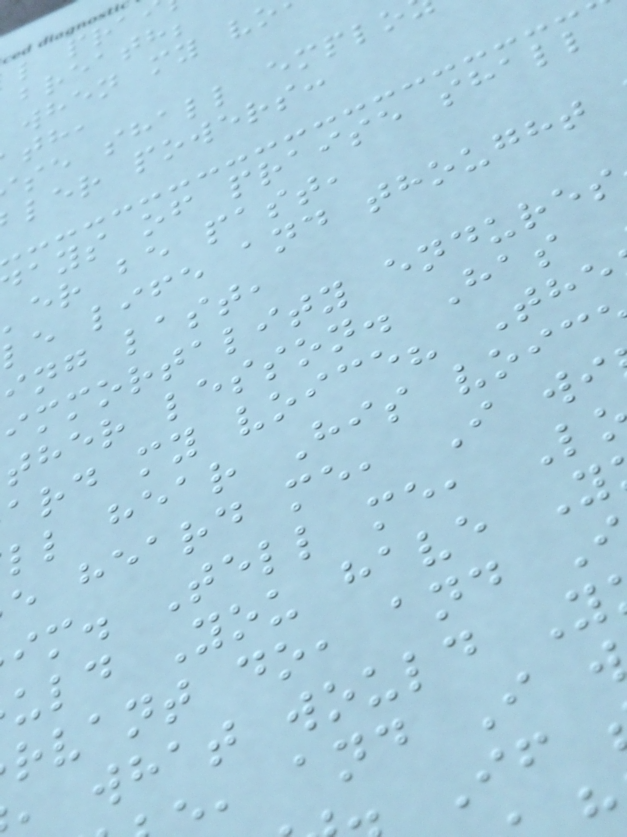breath;
when my vo
se shall emplo
ler powers:
ays of praise shall
'er be past,
le life and thought
ing last,
immortality endures
ther lesson. Has
ard my voice? The
ll hear His voic
e heard me, I wi
im. Tell me, L
uld You have Y
rvant do, and
what would Y
, and I w
